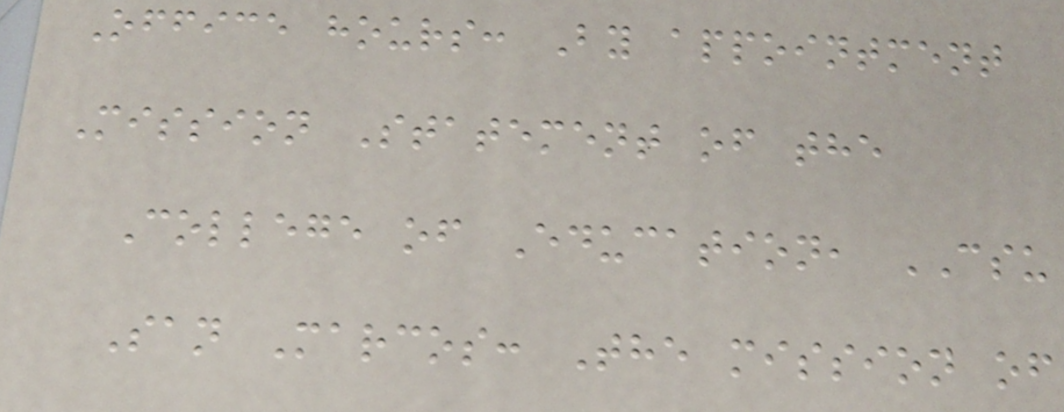Office hours: By appointment
Mission Statement of the
College of Education, CSU
San Marcos: The mission of
